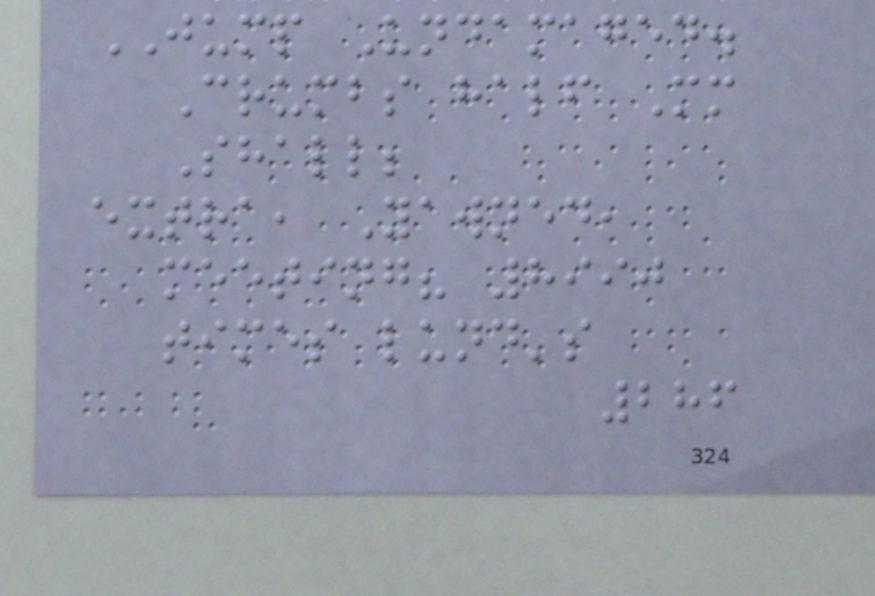JUMP Undamaged.
Crumbs half Mm
Shall;
extra, Yawned,
meeting? 8990
times lund's
286
